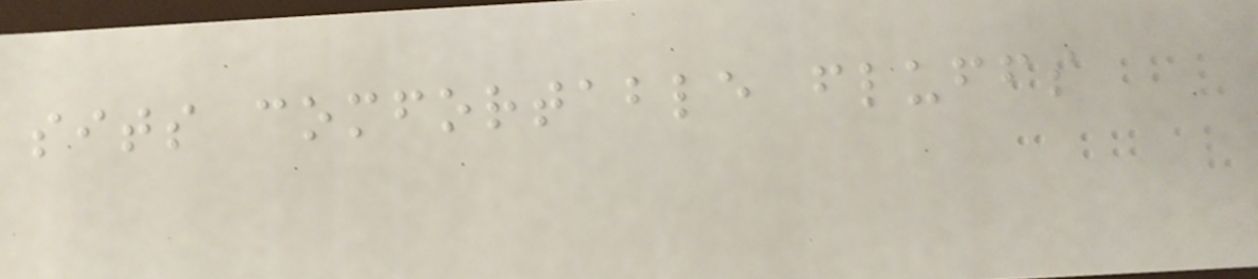sits comfortable fluffs
